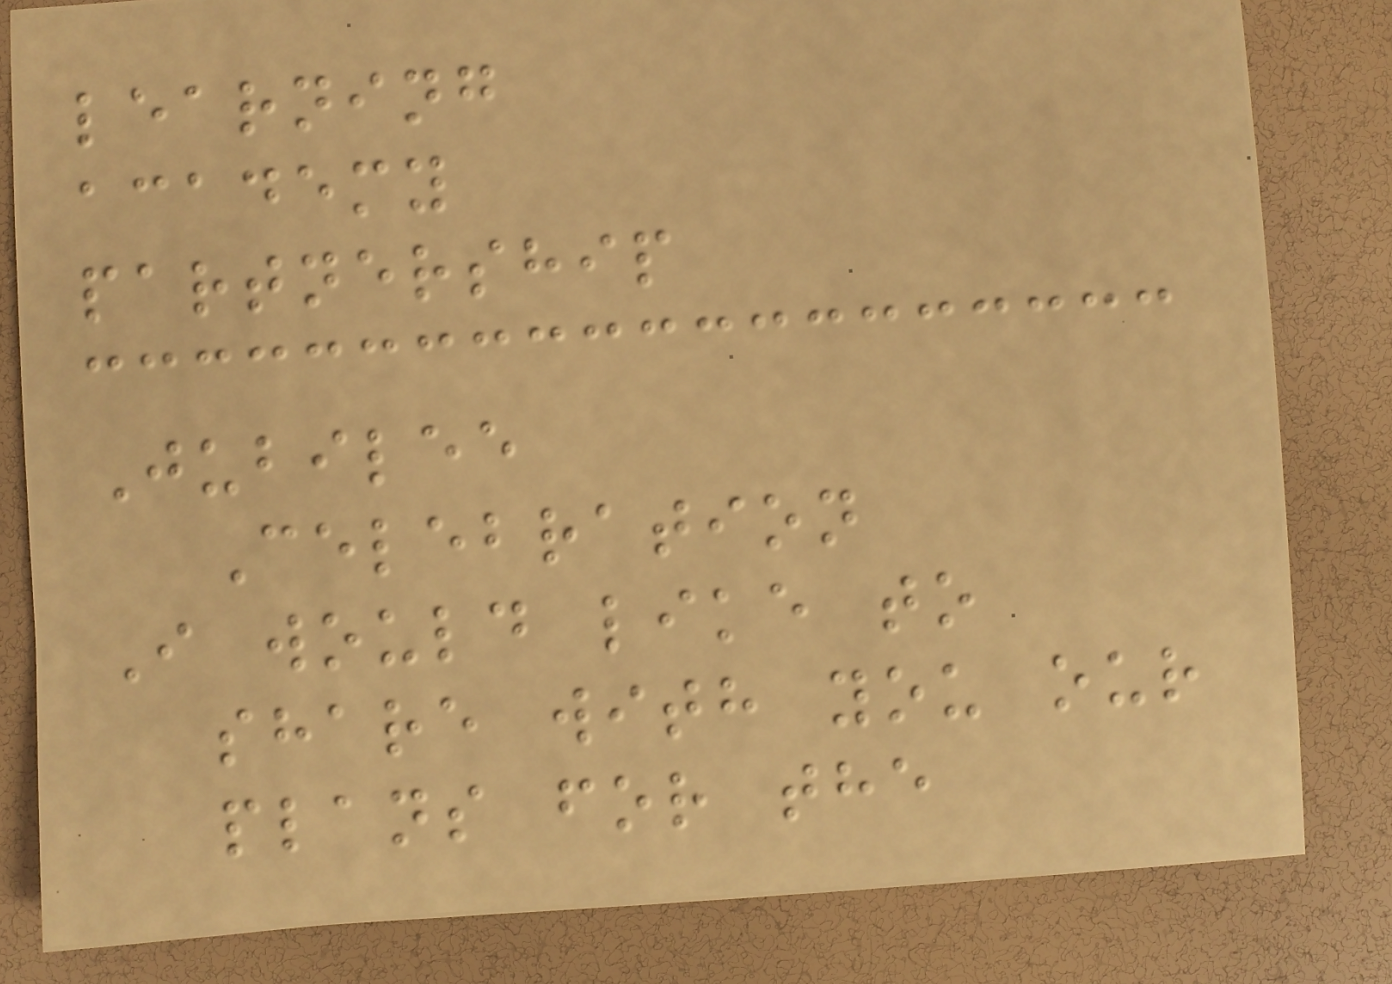learning
academy
partnership
Jubilee
Celebration
I would like to
share with you our
plans for the
